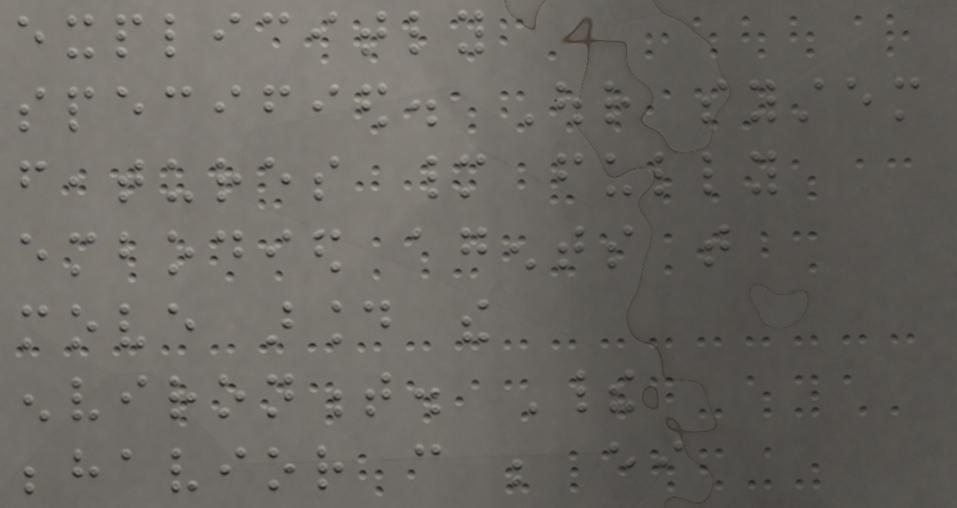explicitly
specified. Our system
features many fully
embodied agents that
move around the
environment. Their
behavior can be either
